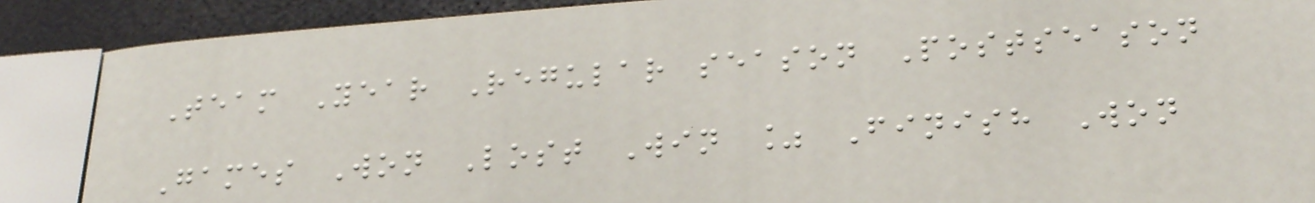Team Year Regular season Postseason
Games Won Lost Win % Finish Won
